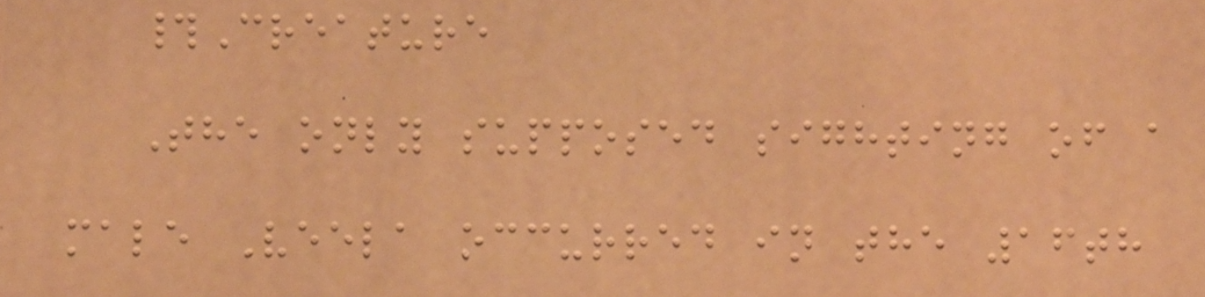#Creature
The only supposed sighting of a
male Veela occurred in the 16th
